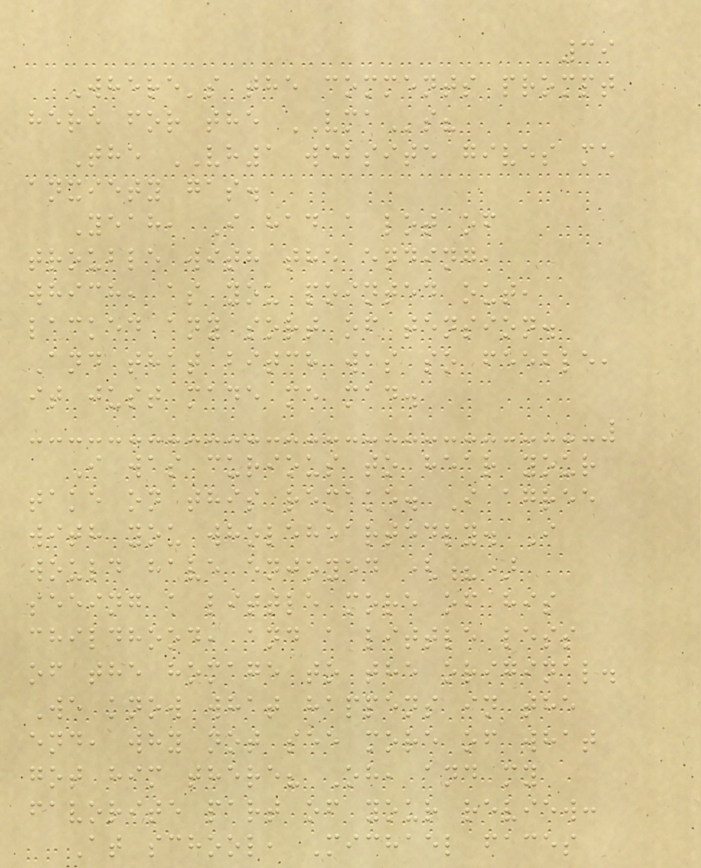39
Where's the comments prompt
here for the VMAs?
The VH1 website gives me
anxiety gas.
Yeah, I had a lot of
trouble with the ending,
which, as you pointed out,
lacked any sort of tension.
And that bitch was so feeble,
it just made me mad.
I was curious to hear your
take on this remake. I agree
with you wholeheartedly. I
would have enjoyed (?)
seeing a little more of his
childhood, and a little less
of the homage to the original.
We know what happens in the
end, why not see more of what
got him there? Oh, and my
favorite part of your review:
At school, Michael faces
